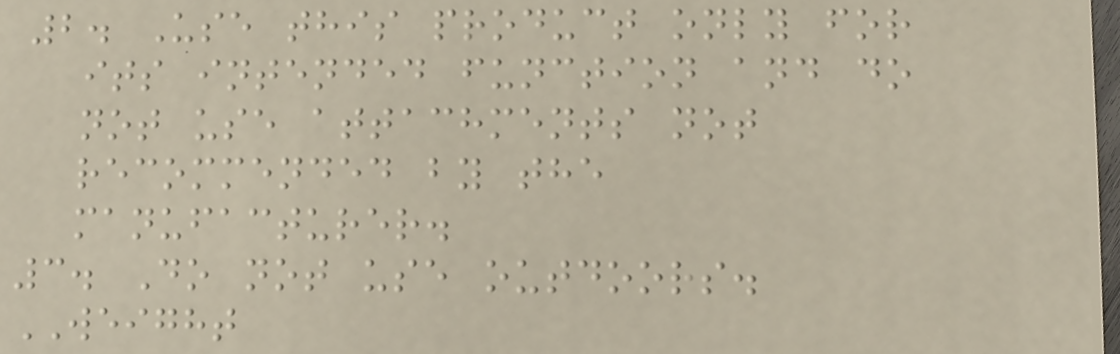2. Use this product only for
its intended function and do
not use attachments not
recommended by the
manufacturer.
3. Do not use outdoors.
WEIGHT
